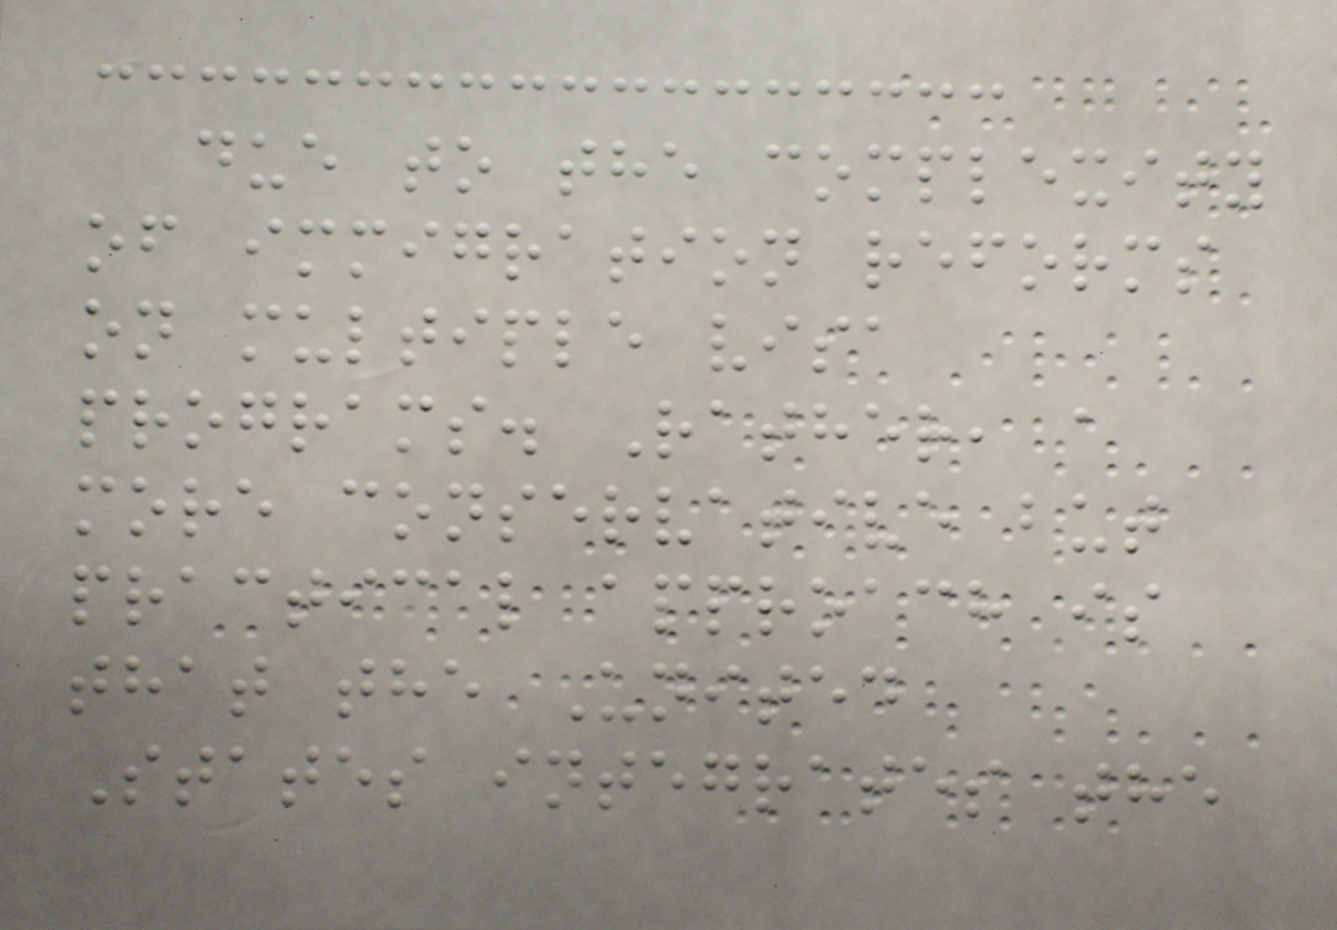due to the complexity
of immigration reforms
on multiple visa
programs. Rather, a
more conservative but
practical approach is
that the United
States integrates the
